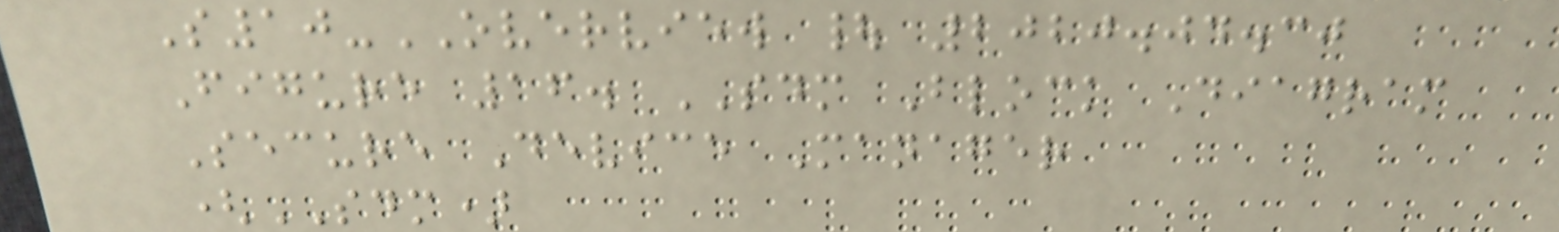S10-OVERVIEW | 2020.04.30
Figure 16. SDM Block Diagram
Secure Device Manager
(SDM)
